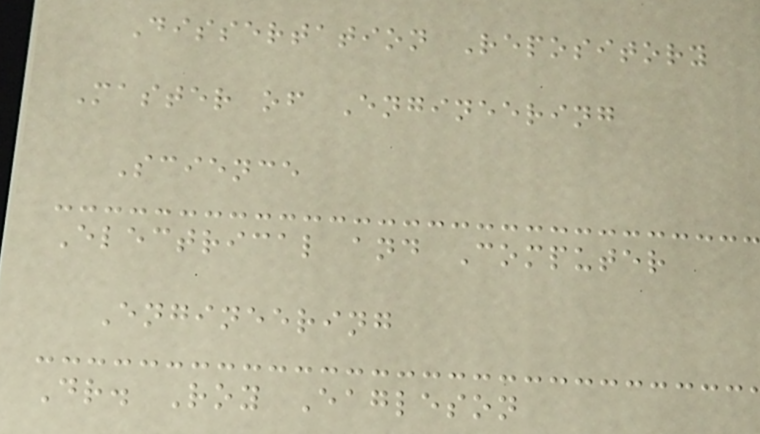Dissertation Repository
Master of Engineering
Science
Electrical and Computer
Engineering
Dr. Roy Eagleson
